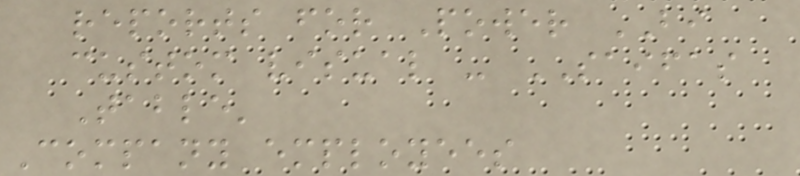reports for Power BI
custom visual - SAIFAS
Table'
Company employees
